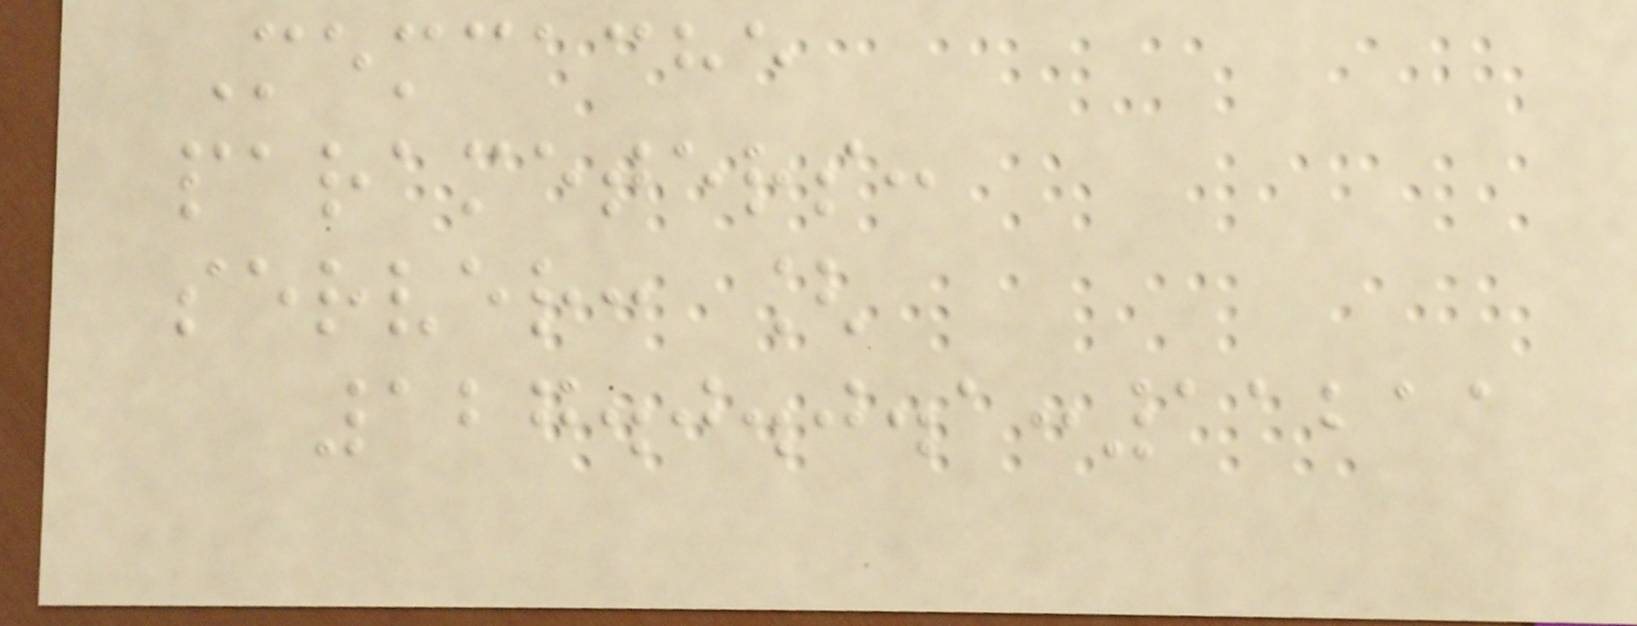Memcache
parameters:
server: [
127.0.0.1:11211
